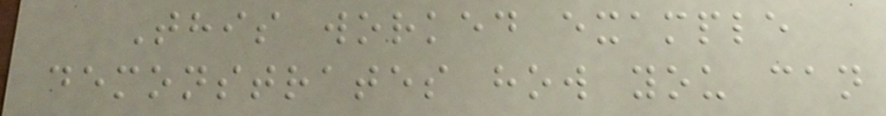This worked example
demonstrates how you can
